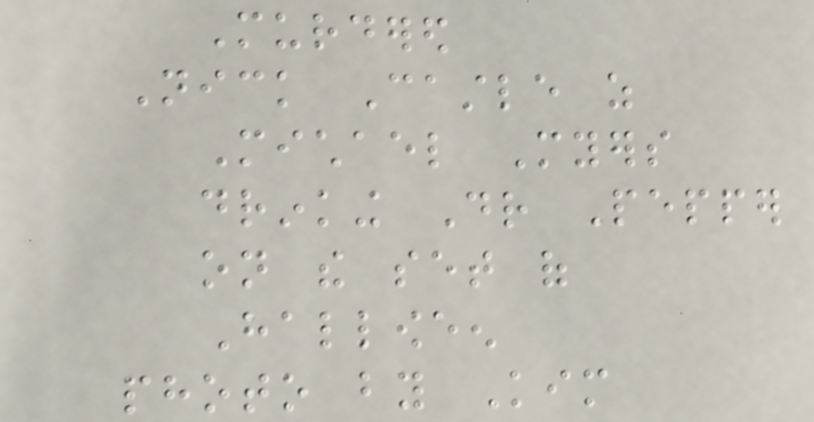Murdered
Nick Castle as
Michael Myers
drinking Dr Pepper
on the set of
Halloween
photo by Kim
